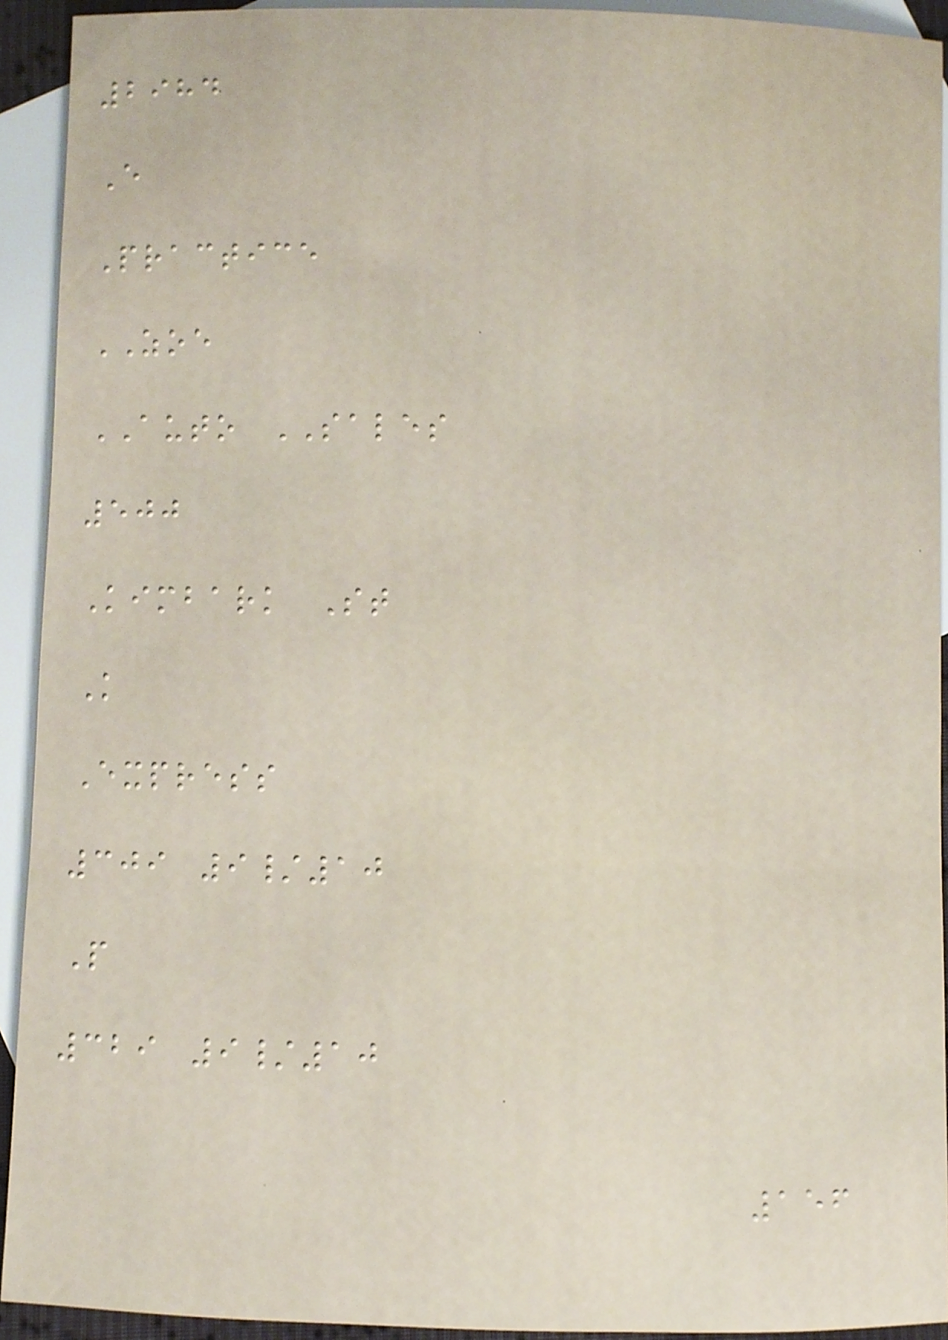2984
E
Practice
ZOE
AUTO SALES
500
Kimbark St
K
Express
309 9/10
P
329 9/10
156
